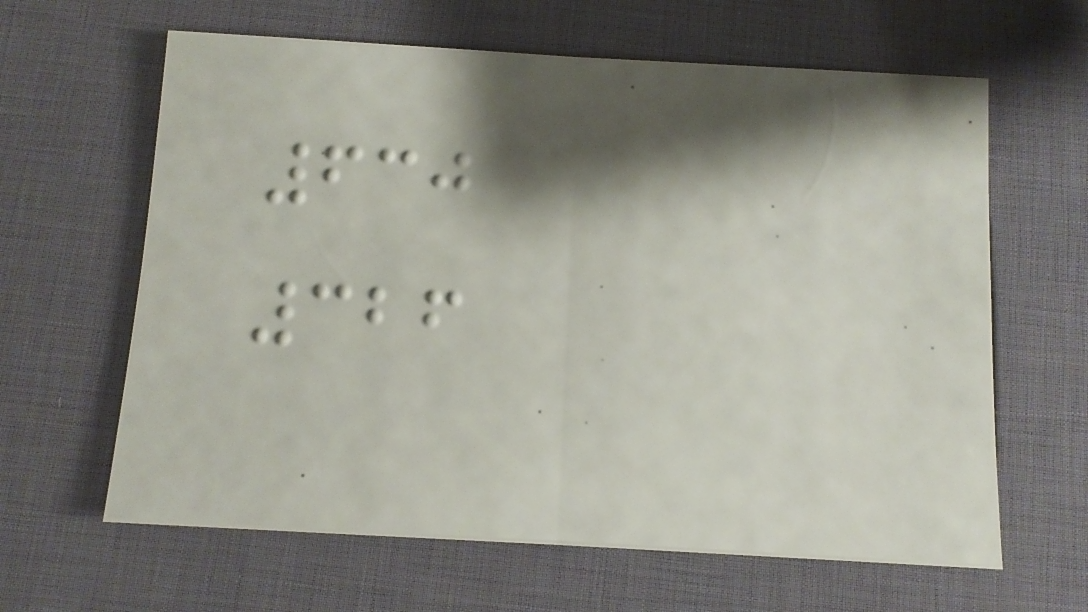630
326
